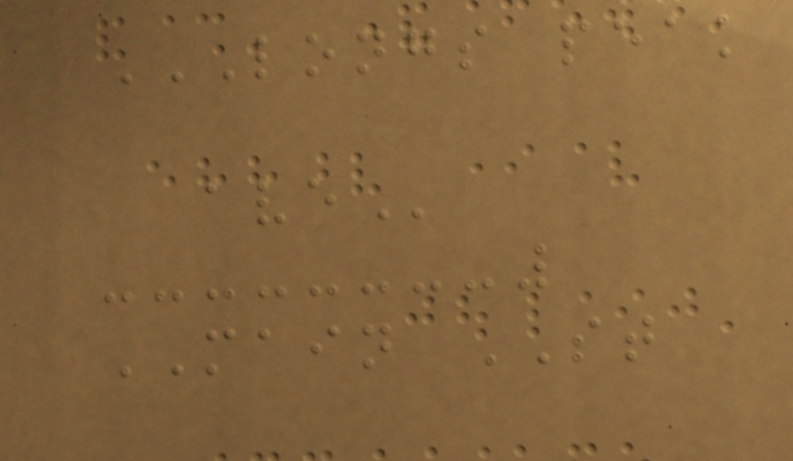LONGS PEAK
AVE
MAIN ST
